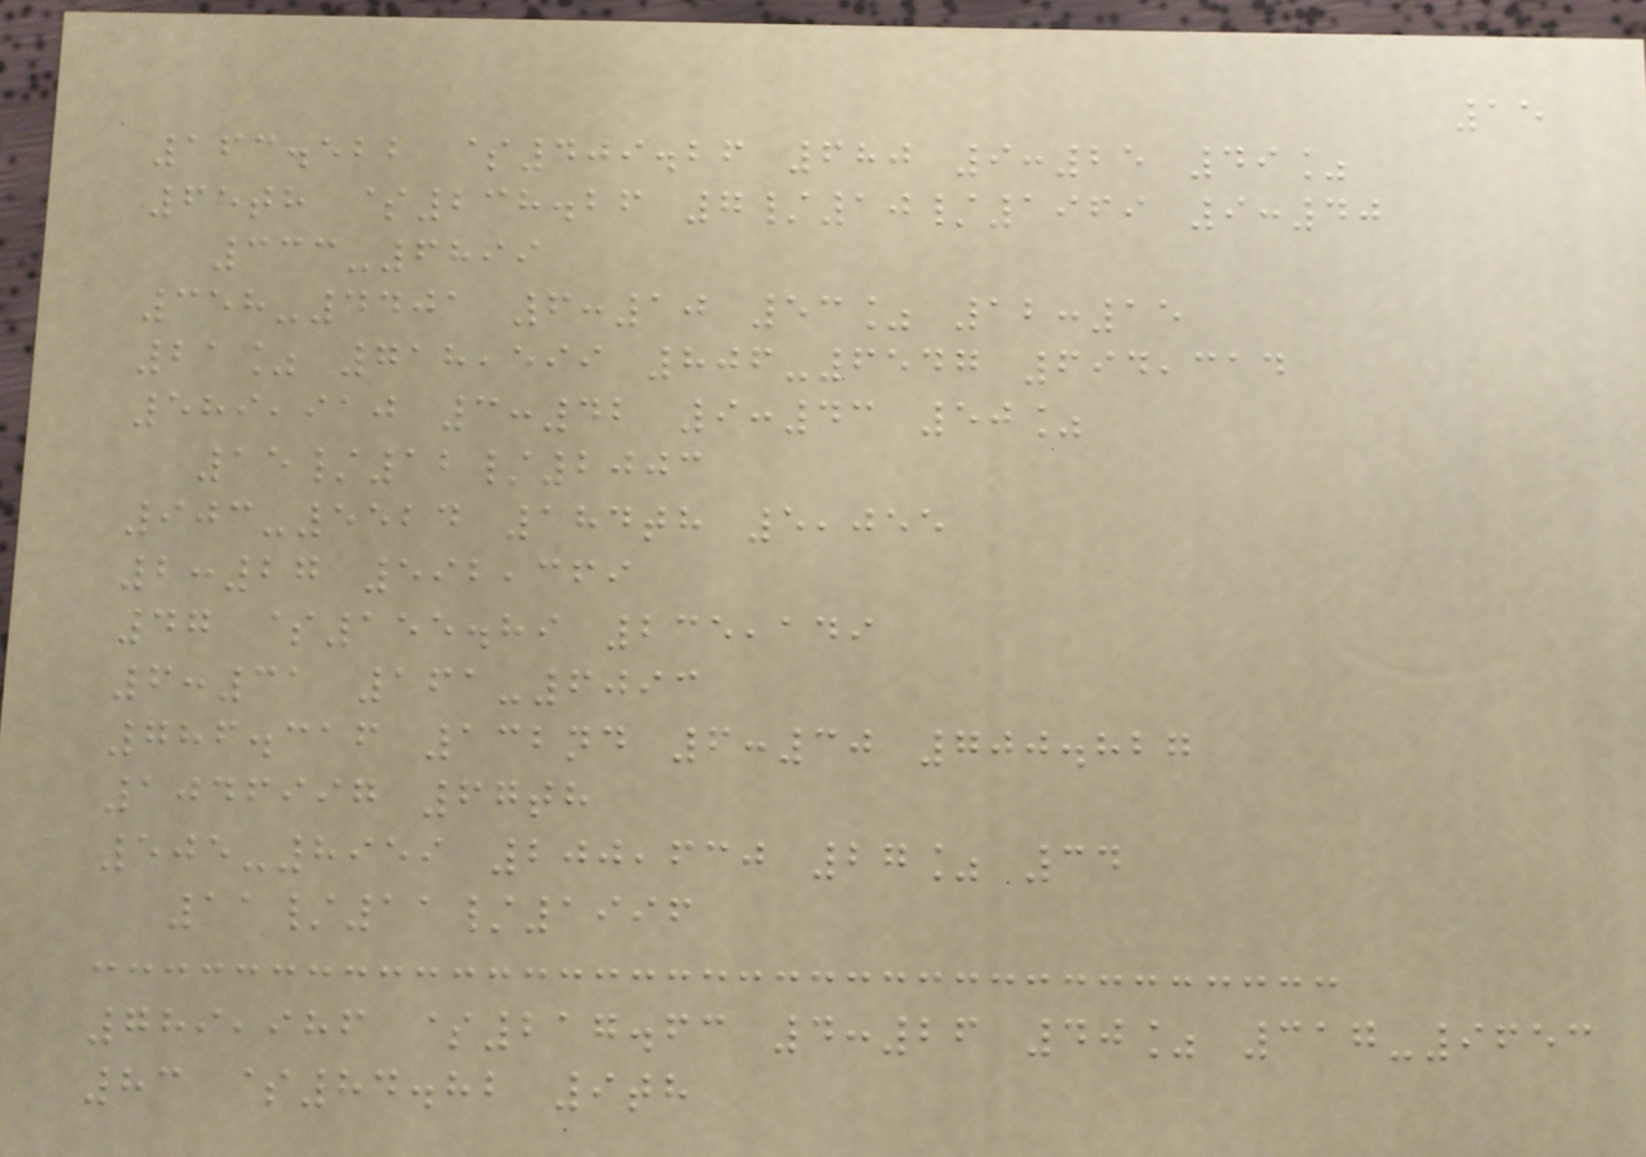15
163.522 $409.26 680 9:25 49%
65th $238.26 7/10/1969 9:40
333-6899
358-4401 6:10 53% 12:15
21% 718,599 806-6547 694,314
589,910 3:42 9:43 50%
15/12/2003
903-5524 184th 5,055
2:27 592,369
47 $155.89 235,149
6:31 161-6093
786.316 132nd 6:30 700.827
1046997 67th
505-8959 200,630 27% 34
11/11/1996
789,986 $217.63 4:26 40% 317-9653
83 $84.82 9th
